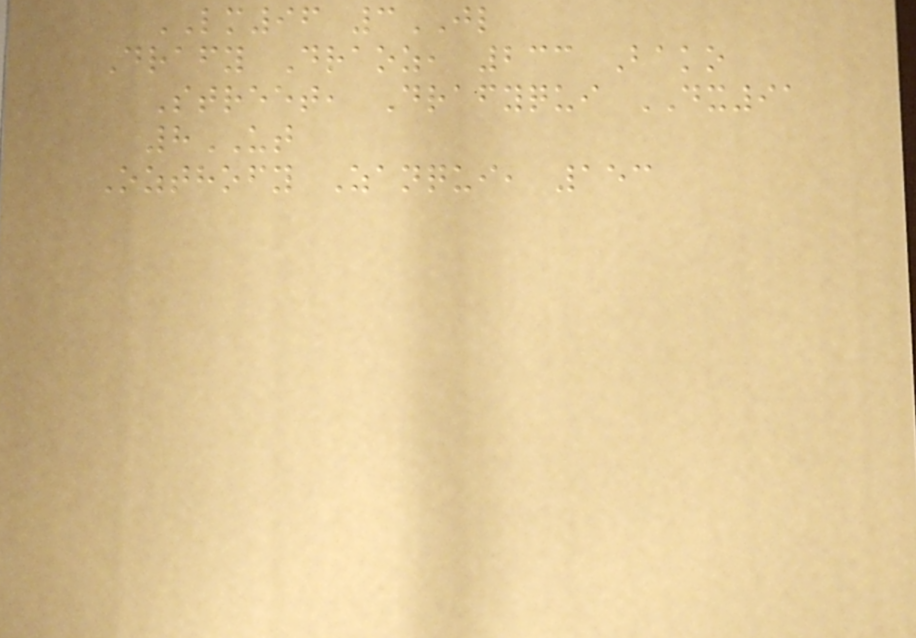LM96 3JL
Drafy Draoz, 233 Bako
Street, Drafyqui DX91
8UT
Ozthofy Zanqui, 153
